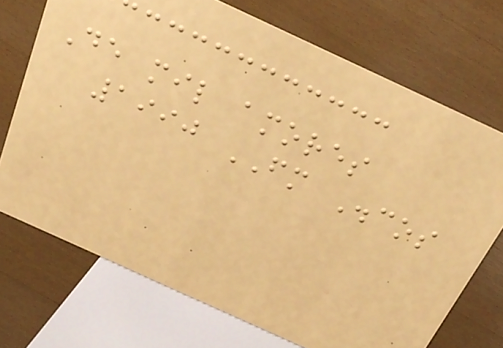De mil amores
1990 FM Discos
